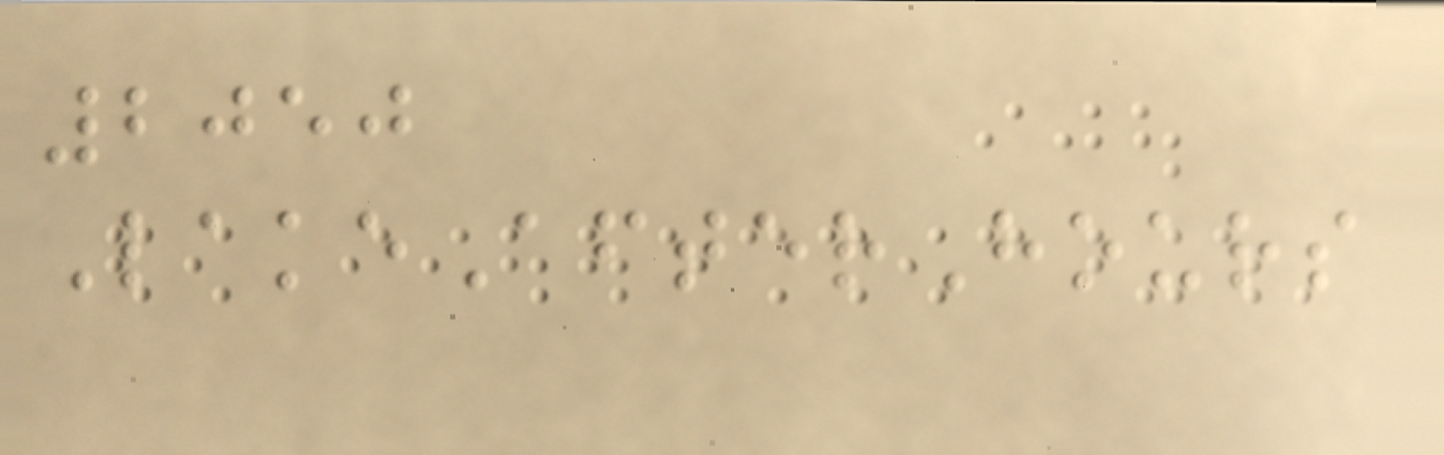2050
LakeAfterHours
